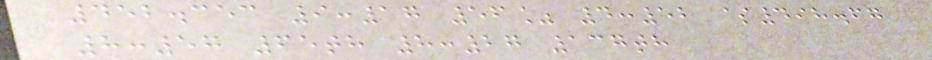452.353 9:17 56% 4:52 $498.67
8:57 65th 8:27 137th
